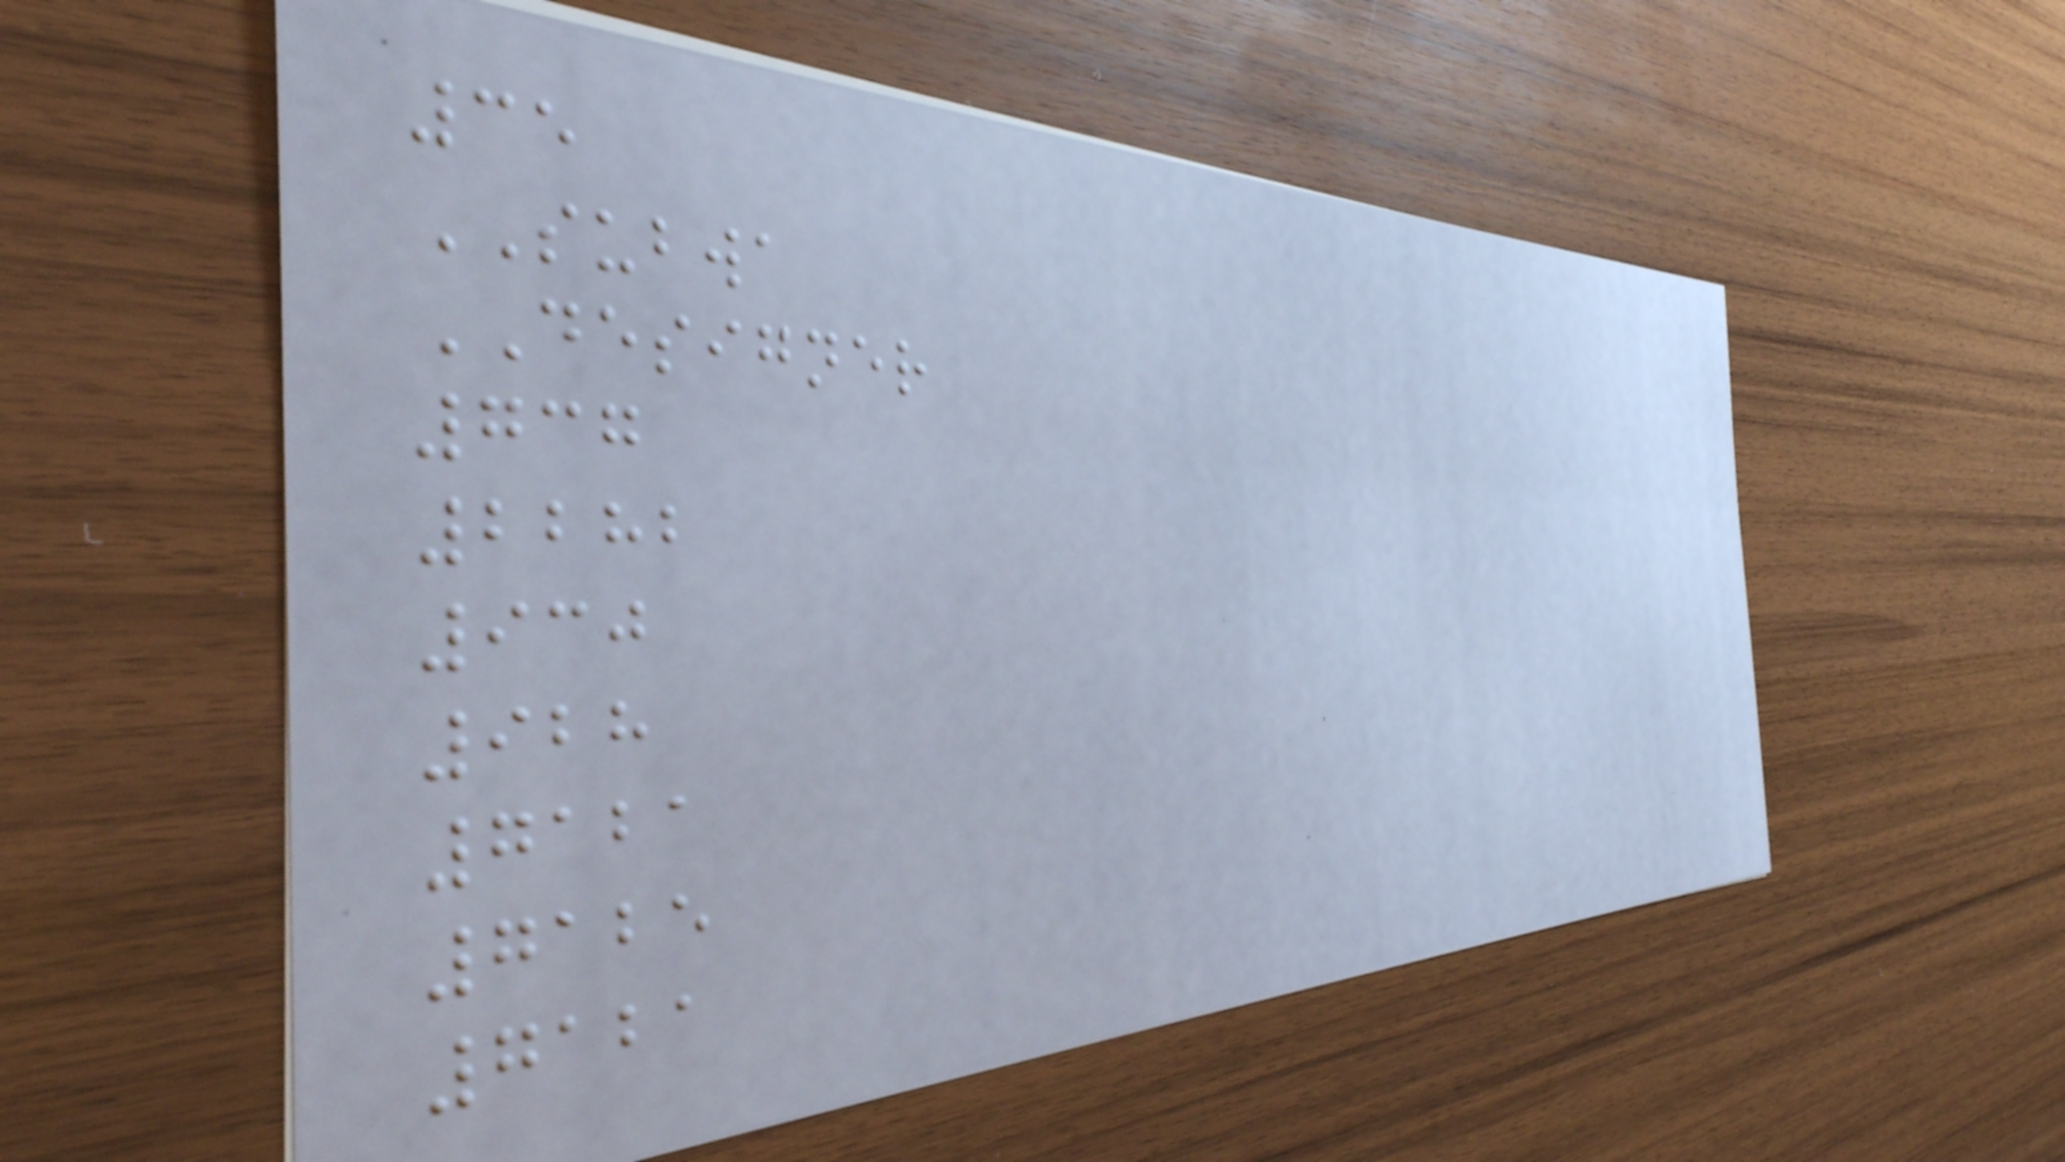35
SUBWA
DESIGNER
737
2282
930
928
7121
7125
7121
